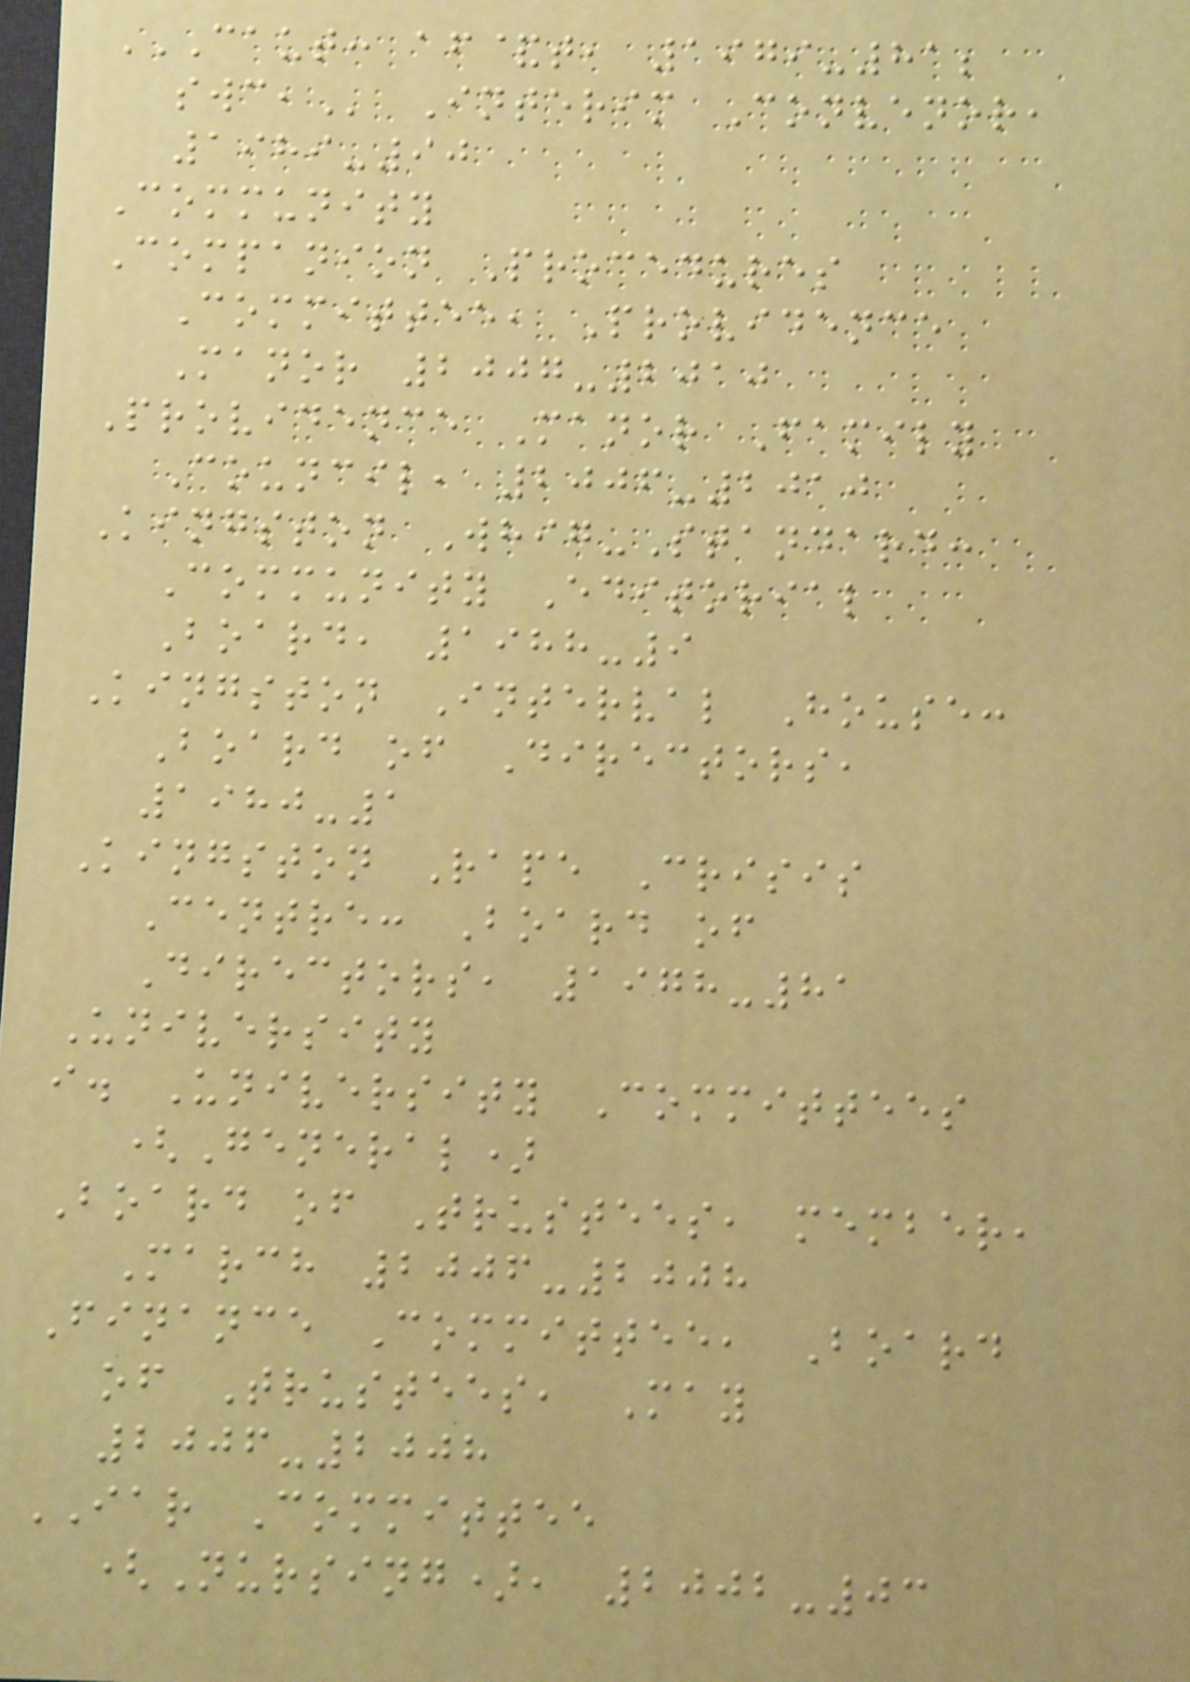CAUT: AF&T, 1979-81;
SWC, Interim Convenor,
1989-90
Community
Companion Procedures
Committee, Providence
Manor 2007-2010
Providence Manor Family
Council, 2006-2010
Kingston Whig-Standard:
Community Editorial
Board, 1988-9
Kingston Interval House:
Board of Directors,
1980-1
Kingston Rape Crisis
Centre: Board of
Directors, 1978-81
University
i. University Committees
(General)
Board of Trustees, member,
March 2006-2008
Finance Committee, Board
of Trustees, May
2006-2008
IAR Committee
(Nursing), 2002-03
